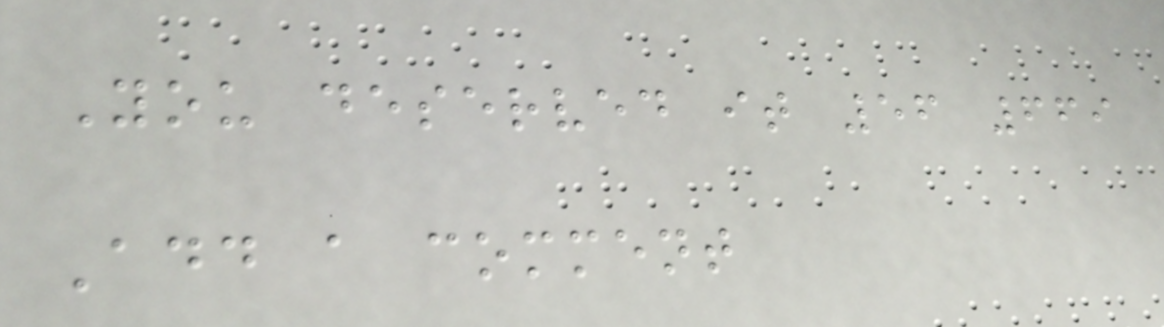You deserved it 56 669
Add a comment
